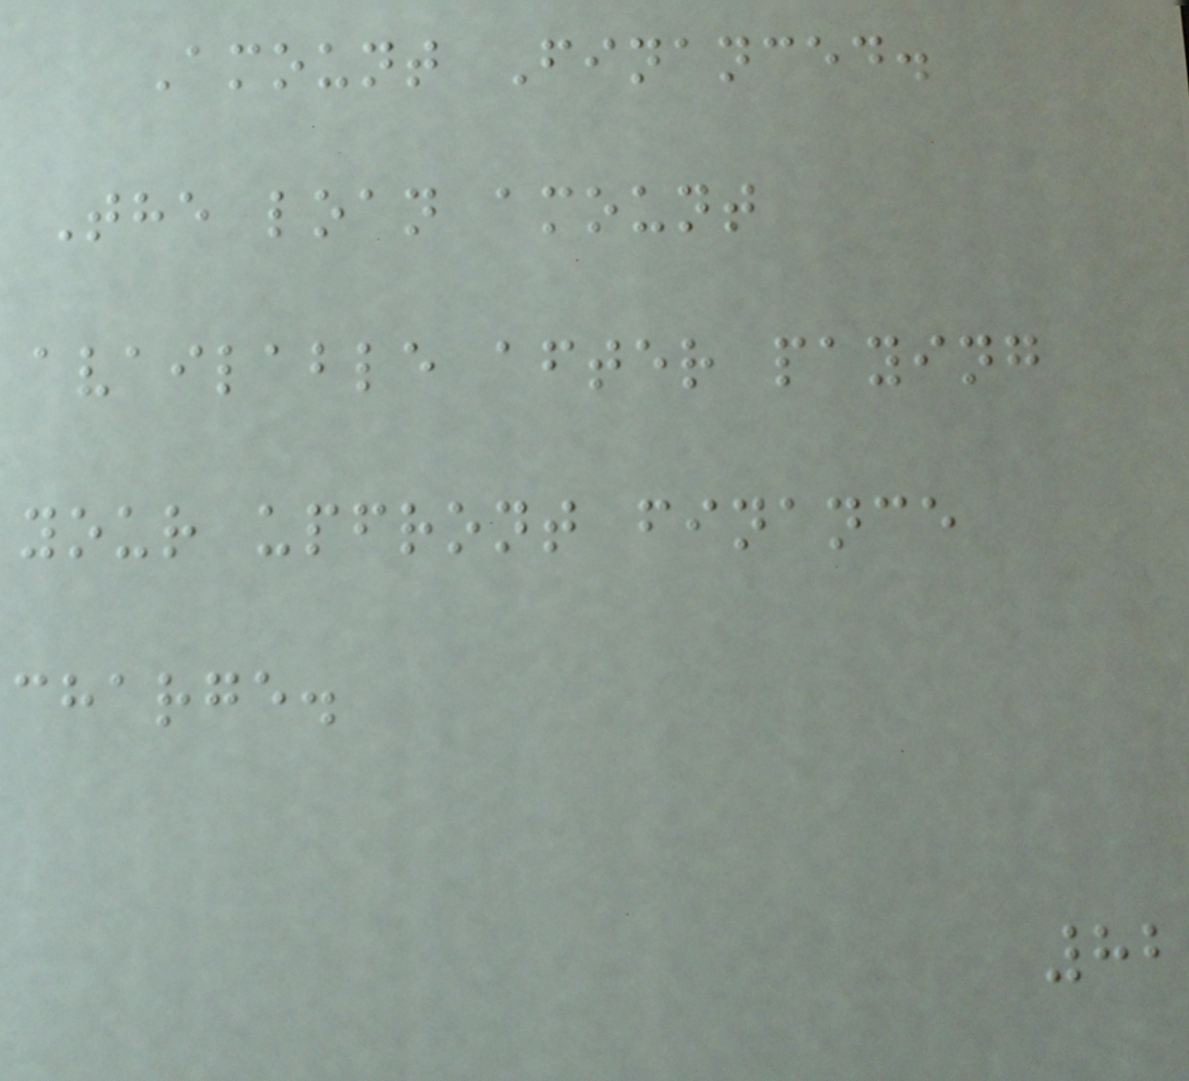Amount Financed.
The loan amount
available after paying
your upfront finance
charge.
82
